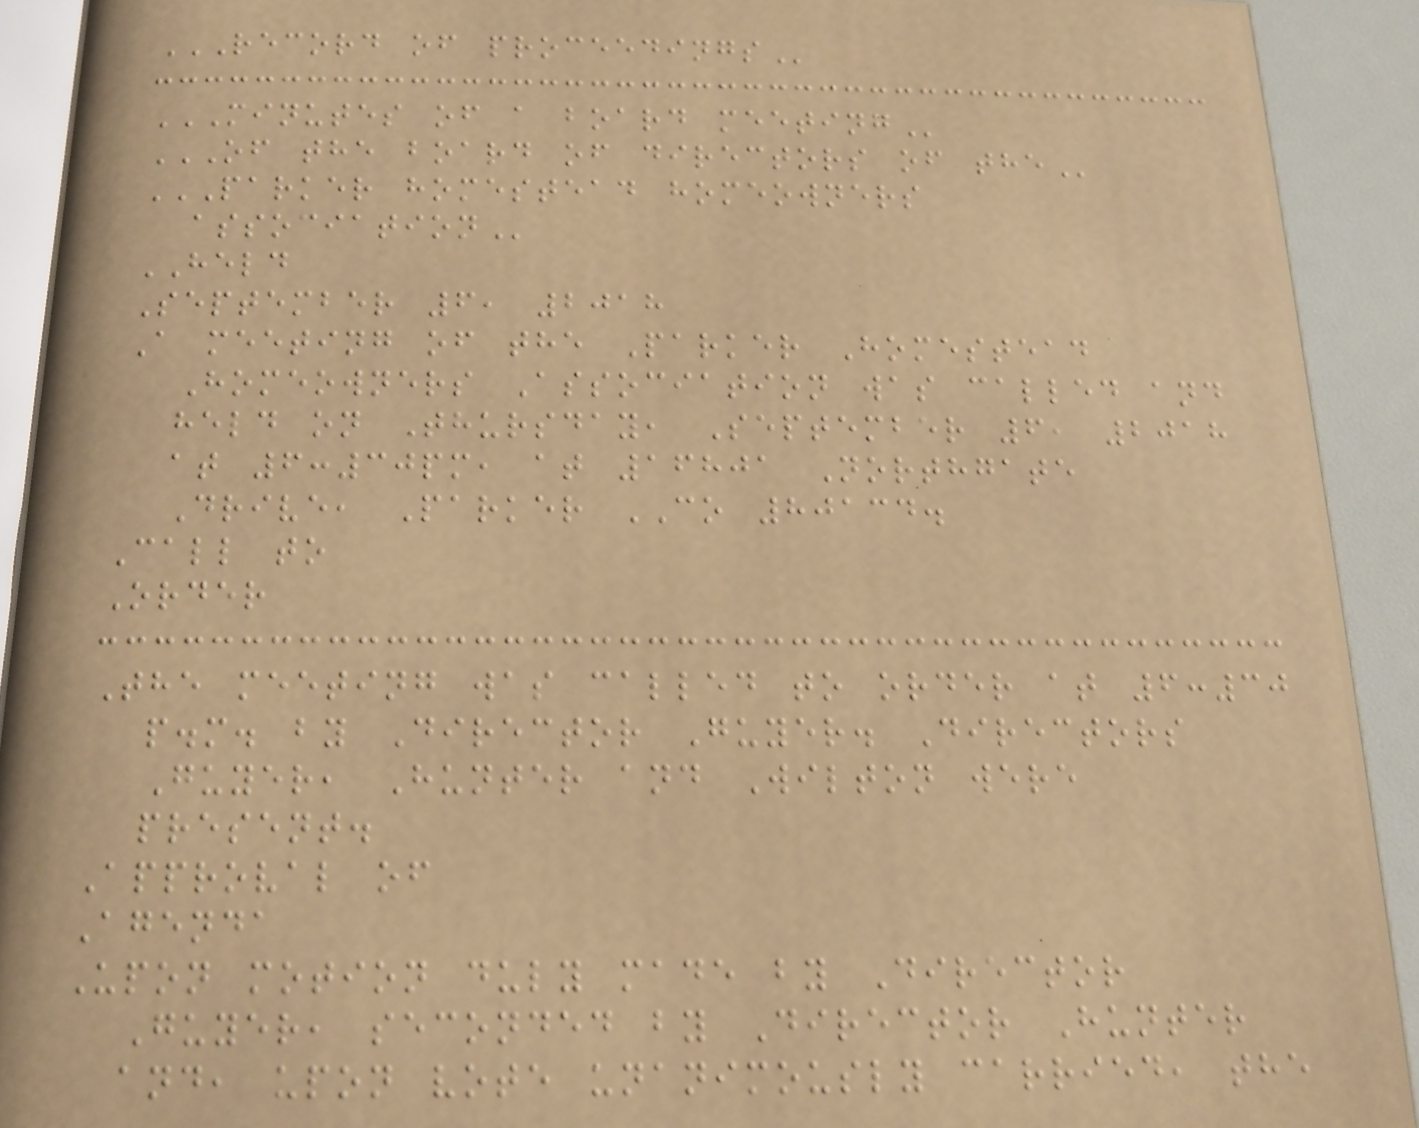RECORD OF PROCEEDINGS
MINUTES OF A BOARD MEETING
OF THE BOARD OF DIRECTORS OF THE
PARKER HOMESTEAD HOMEOWNERS
ASSOCIATION
HELD
September 6, 2018
A meeting of the Parker Homestead
Homeowners Association was called and
held on Thursday, September 6, 2018
at 6:30pm, at 16801 Northgate
Drive, Parker CO 80134.
Call to
Order
The meeting was called to order at 6:30
p.m. by Director Guyer. Directors
Guyer, Hunter and Wilton were
present.
Approval of
Agenda
Upon motion duly made by Director
Guyer, seconded by Director Hunter
and, upon vote unanimously carried, the
